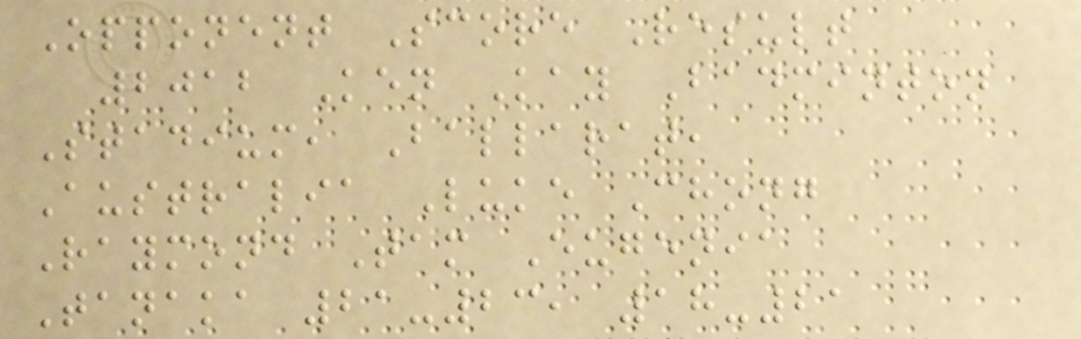Opponent Score Result
2012 Ken Kay Badminton
Stadium, Ballarat,
Australia Luke Chong
Raymond Tam Eugenia
Tanaka 21-23, 18-21
